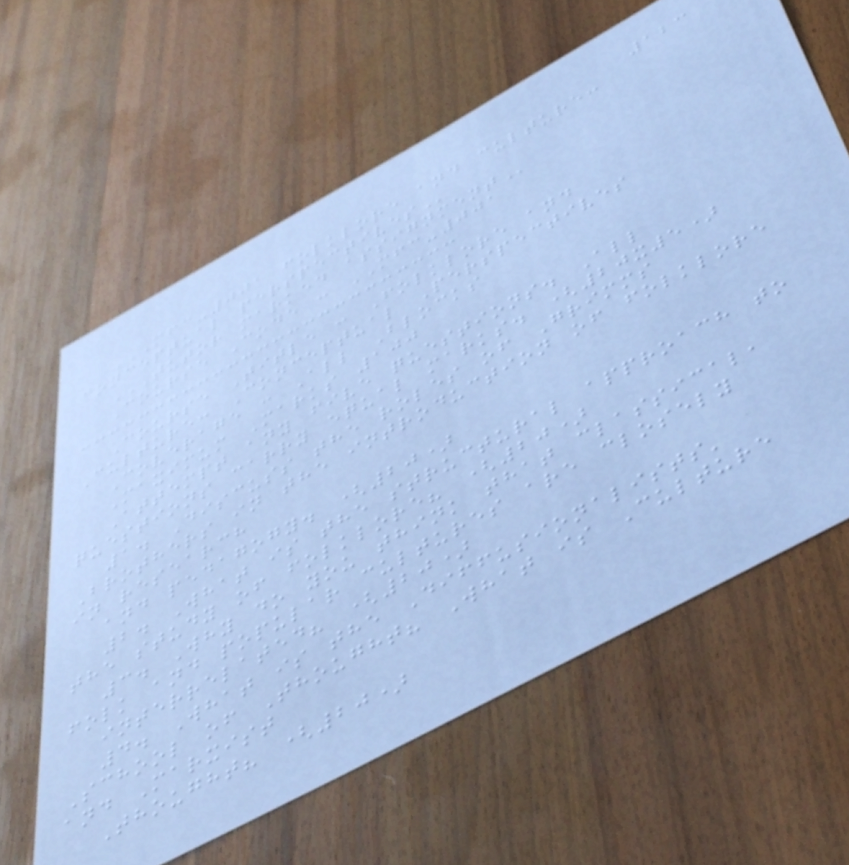123
MFC-001 FOLKLORE AND CULTURE:
CONCEPTUAL PERSPECTIVES
TUTOR MARKED ASSIGNMENT
Course Code : MFC-001
Course Title : Folklore and
Culture: Conceptual Perspectives
Coverage : All Blocks
Maximum Marks 100
Attempt any five questions. All
questions carry equal marks. (20x5)
1. Discuss the roles of Grimms
Brothers in the introduction of folklore
in research
and pedagogy. (20)
2. What is the structural approach to
the study of folklore? (20)
3. Why do you think that classical,
folk and popular cultures are closely
interrelated? (20)
4. What is the Diffusionalists'
School of Thought? What is Culture
and Marxist
Thought? (20)
